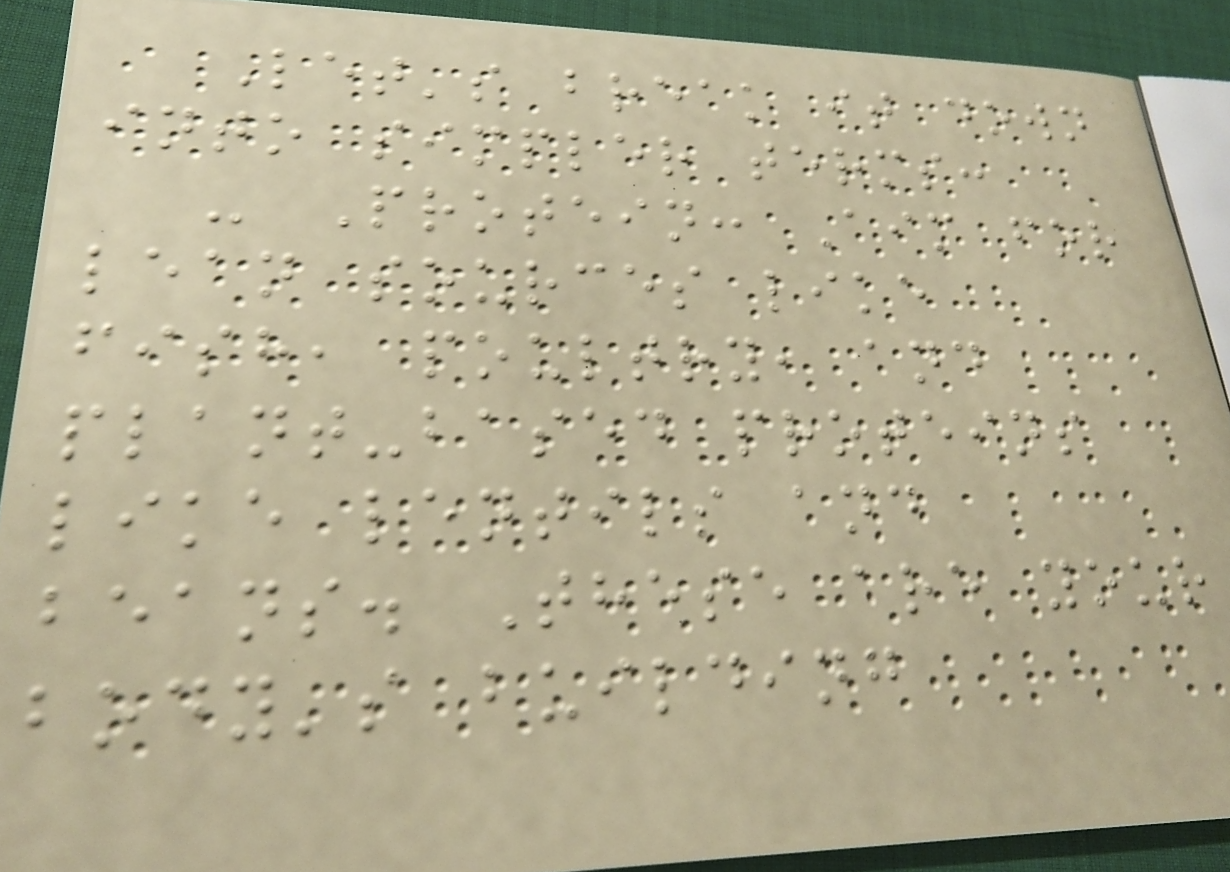Let's break it down
into simpler terms:
- Protein: Aim for
lean sources like
fish, poultry, and
plant-based proteins
like lentils and
beans. These are your
body's building
